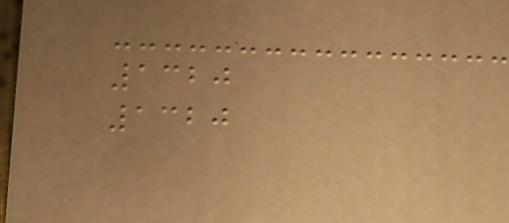1320
1320
